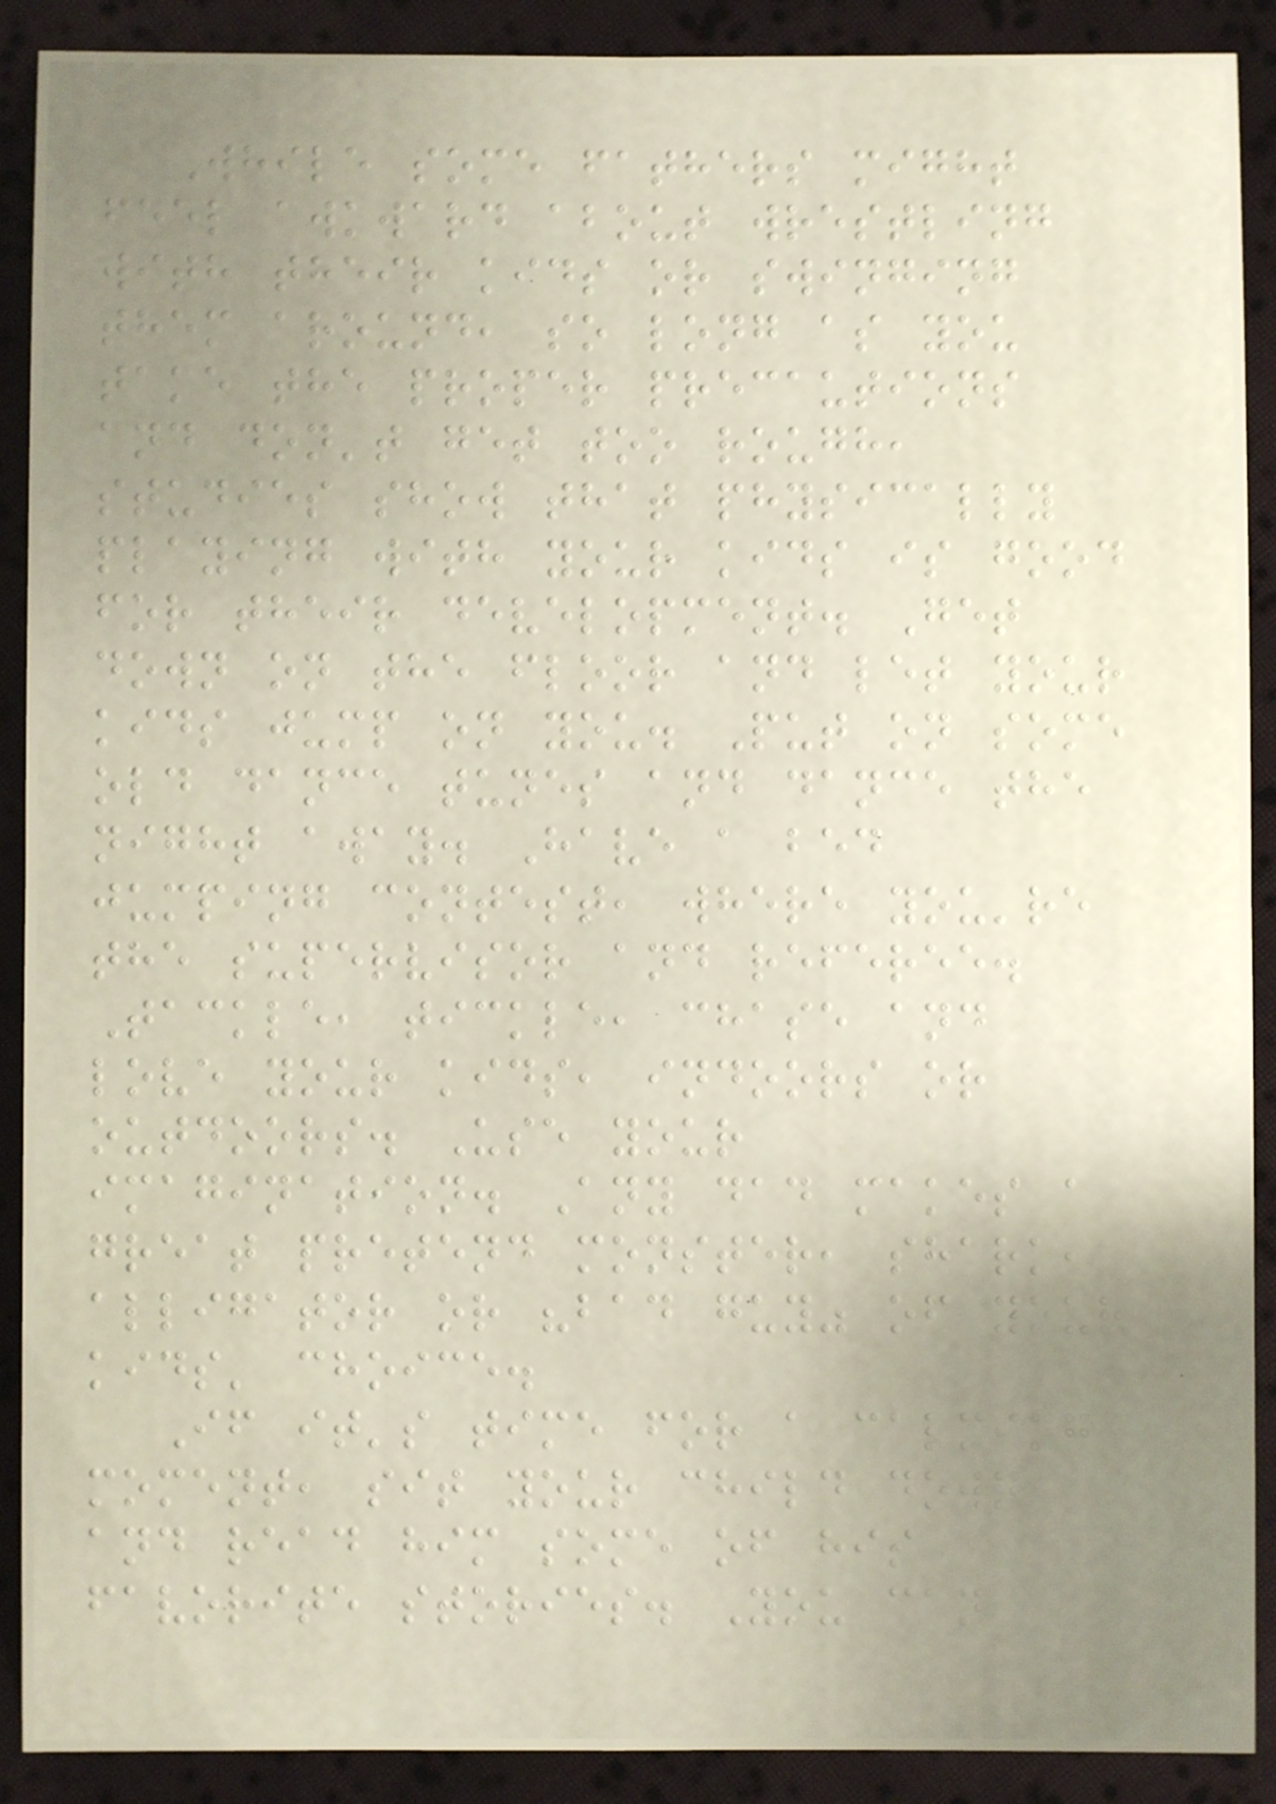While some fathers might
feel awkward about wrestling
with their kids or swinging
them around, so long as you
take the proper precautions
and don't get too rough,
studies show that physically
playing with your kids is good
for their development. Get
down on the floor and let your
kids jump on you. Put on some
old dance tunes and dance the
night away. Have a bed
jumping contest, where you're
the supervisor and referee.
Tackle, tickle, chase and
love your kids, indoors or
outdoors. Use your
imagination. Any dad makes a
great pretend monster, shark,
alligator or "bad guy" of your
kids' choice.
If it's time for a calming
moment, sit your child down
and read him some of his
favorite stories. You can
